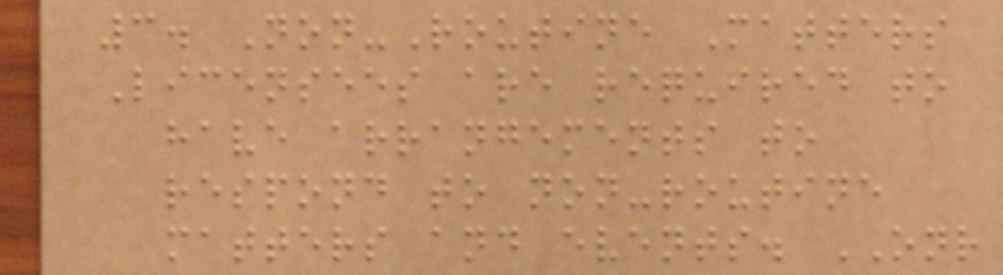3. Non-Routine Matters
Licensees are required to
have arrangements to
respond to non-routine
matters and events. ONR
